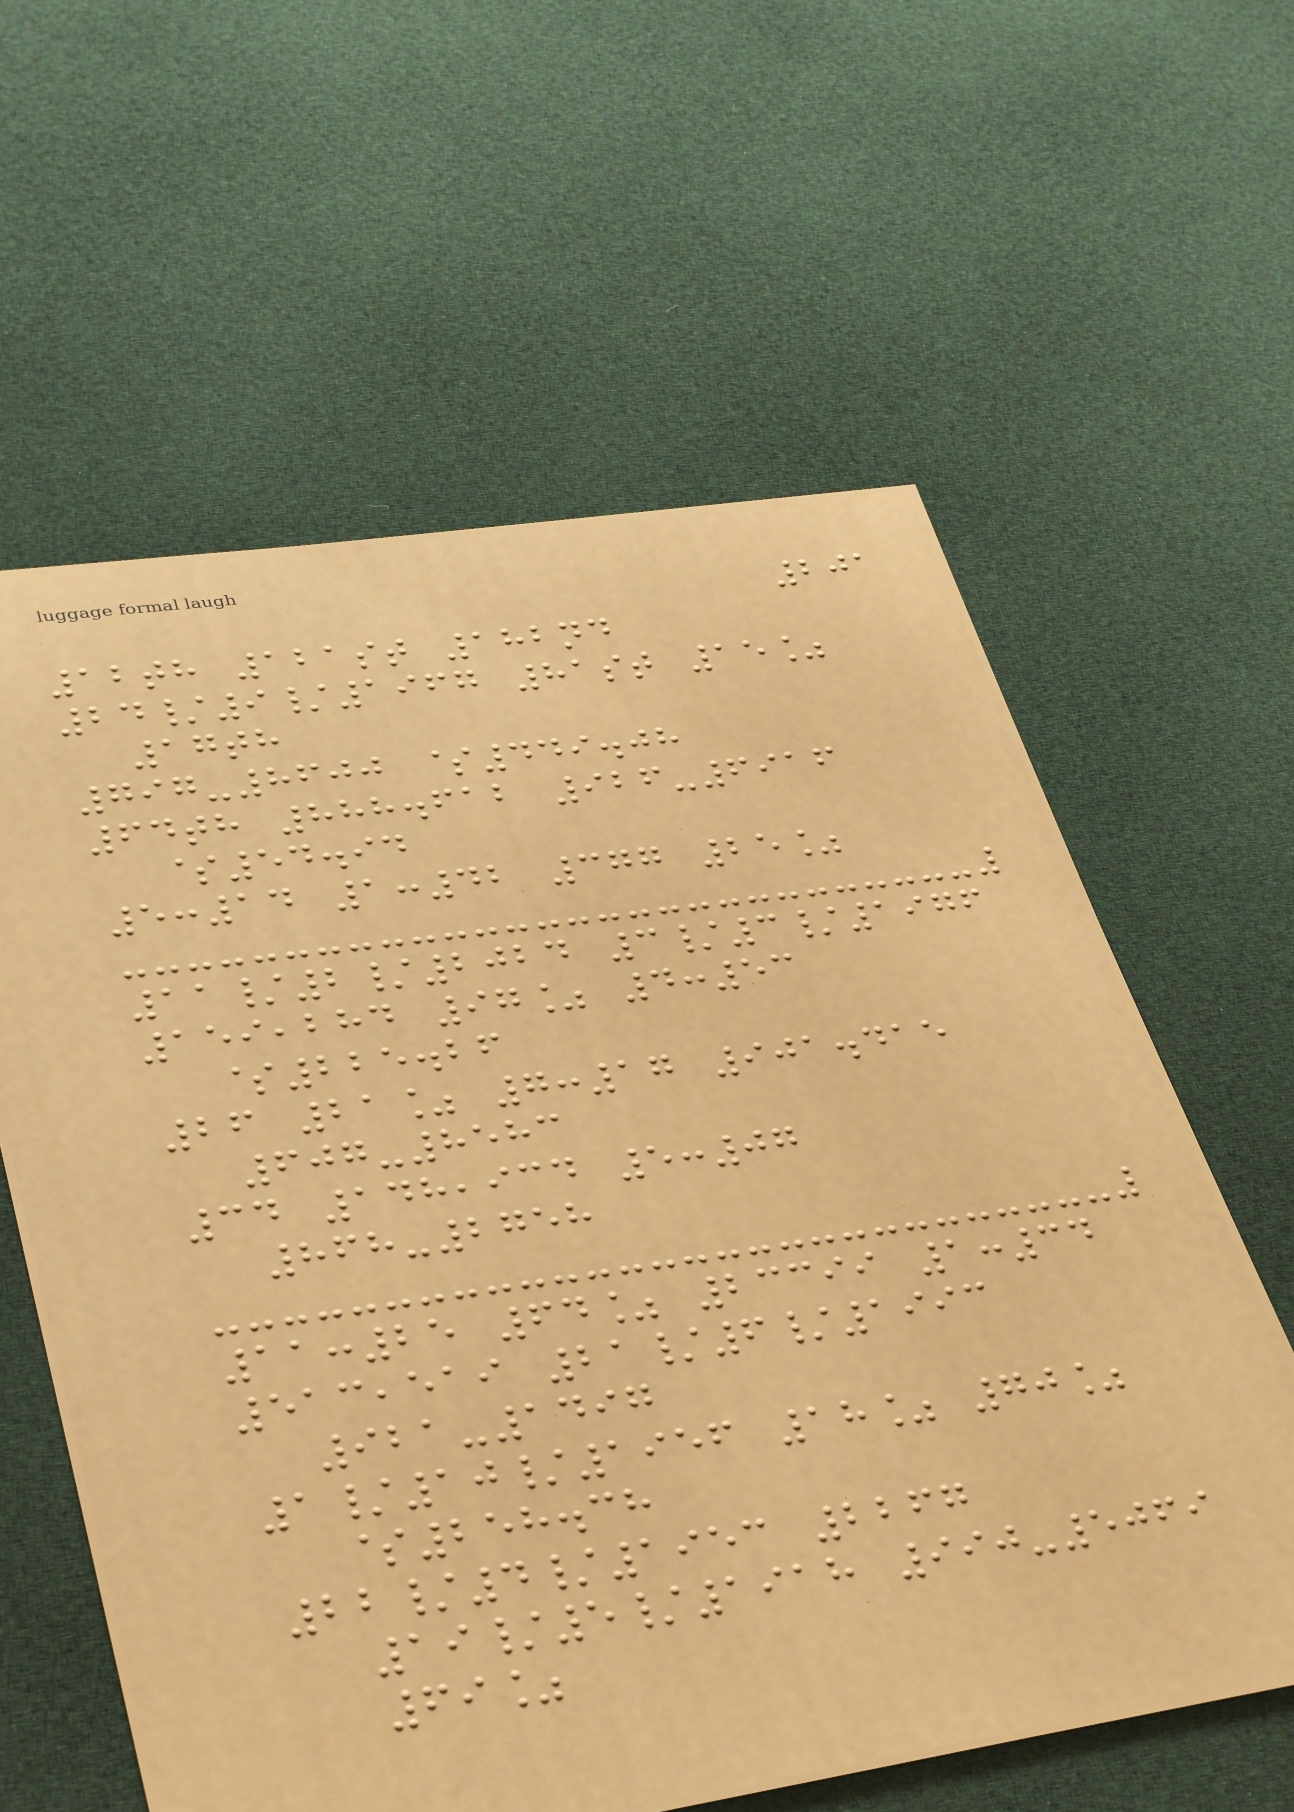201
12th 121st 182nd
24/9/1967 81st 15%
17th
797-8600 $449.08
64th 888.612 926-6916
$54.94
5:14 1:42 377 25%
11/2/2024 3/3/1976
159,284 97% 4:53
$225.26
26 21% 7:17 901.415
607-8583
34 148,934 5:07
868-2758
11:25 64% 23399 1:34
513,519 21/6/1993
921-1497
1/10/1956 18% 70%
$258.38
22/4/1953 2267
19/5/1918 990-5069
69%
